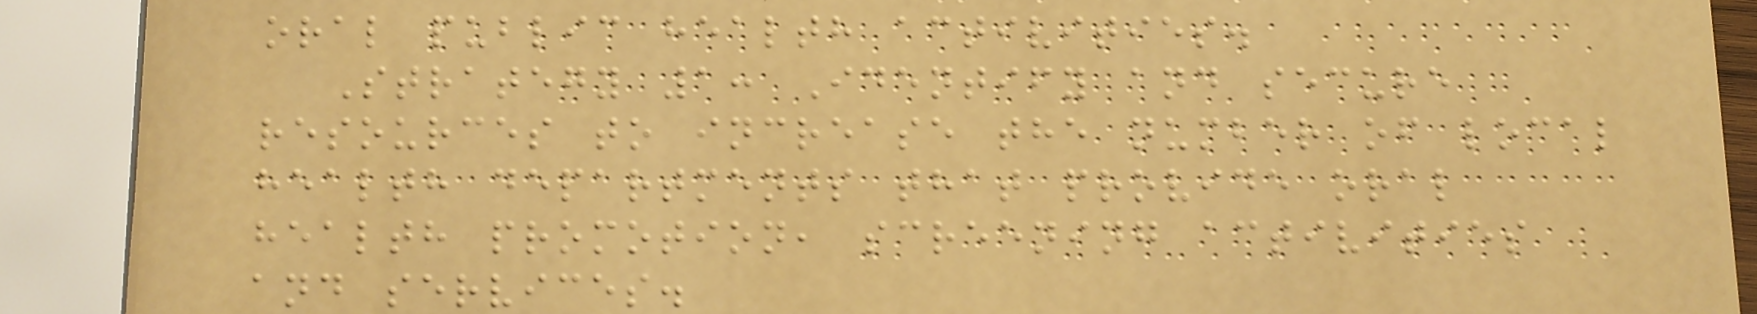oral public health activities.
Strategy 1: Identify and secure
resources to increase the number of local
health departments that provide oral
health promotion, screening activities
and services.
